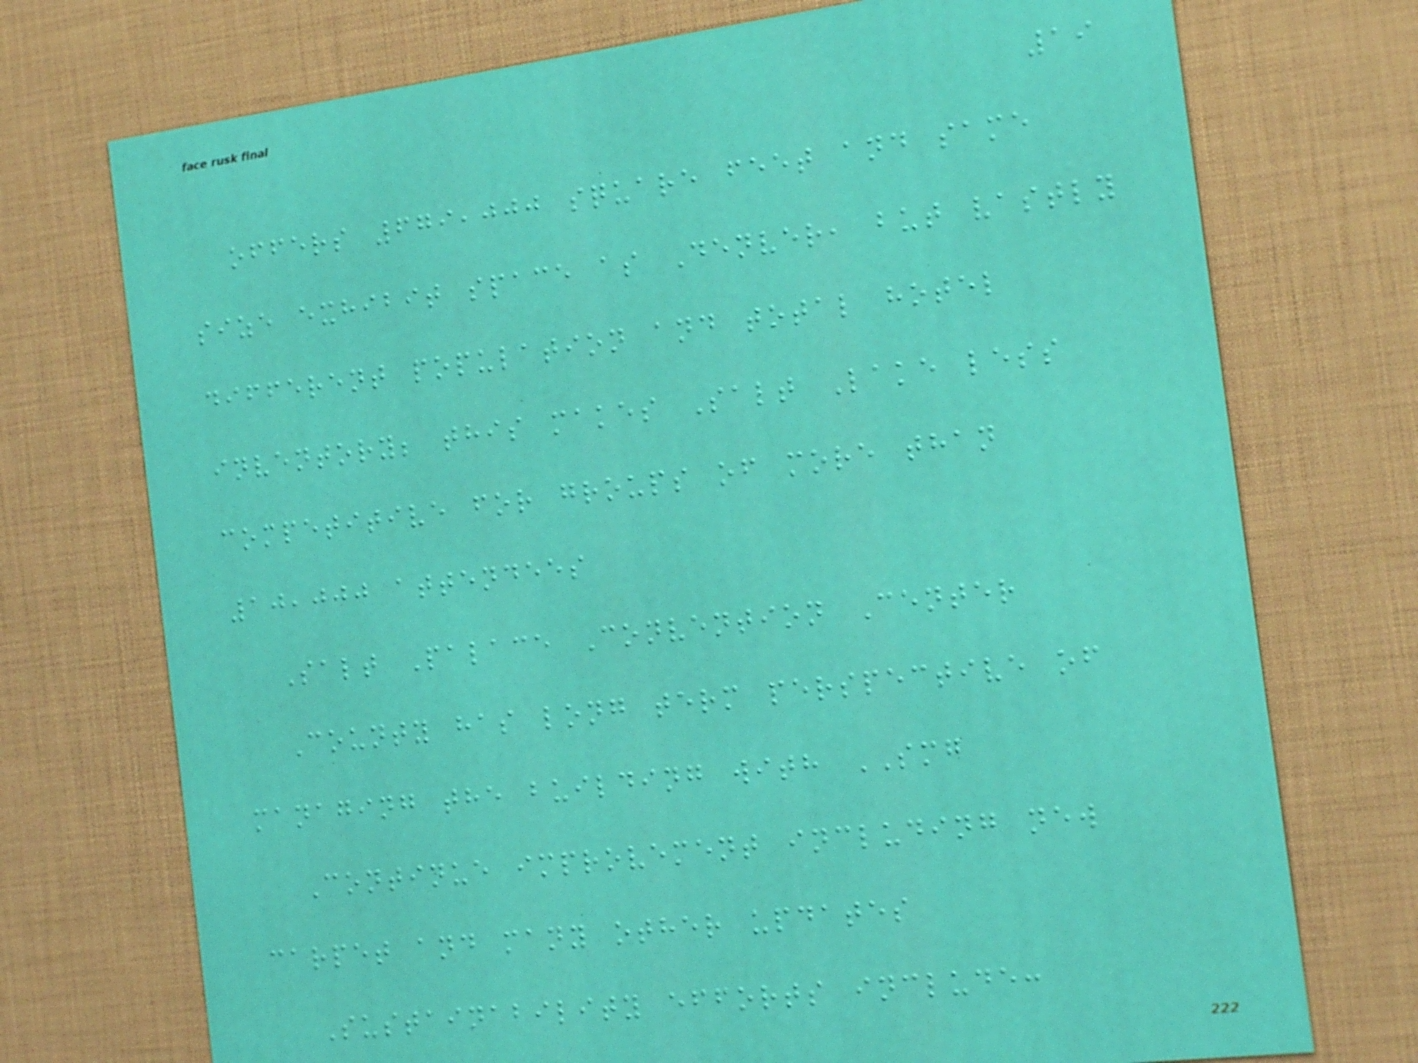19
offers 679,000 square feet and same
size exhibit space as Denver, but vastly
different population and total hotel
inventory; this makes Salt Lake less
competitive for groups of more than
10,000 attendees
Salt Palace Convention Center
County has long term perspective of
managing the building with SMG
Continue improvement including new
carpet and many other updates
Sustainability efforts include:
